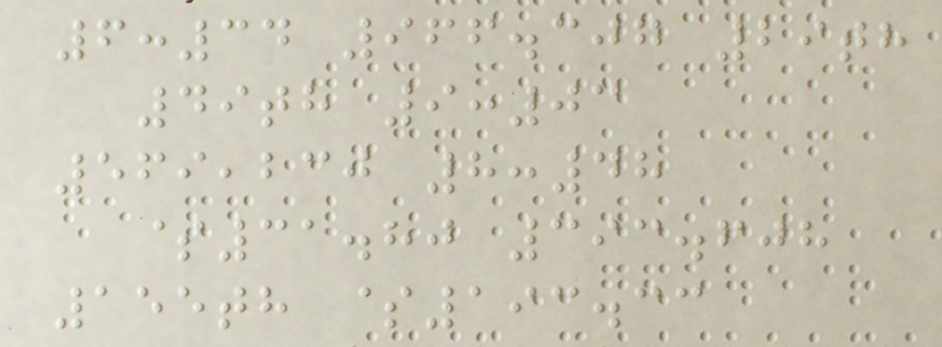6:34 966.307 29th
49th 9:03
569,230 8:48
$31.80 393.608
155th $193.33
